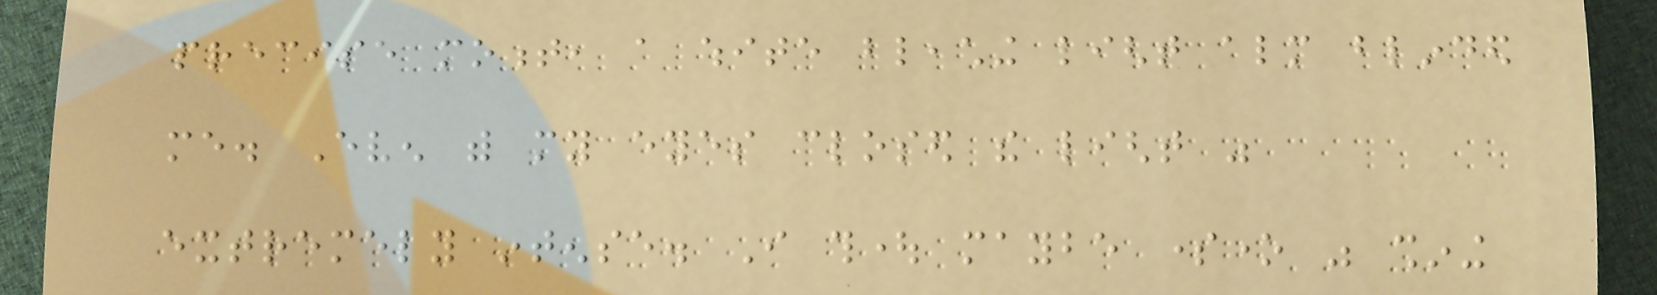precise moment, a white bleaching light almost blinded
me. Even with my eyes closed the light was
extremely intense. I thought maybe someone was shining
